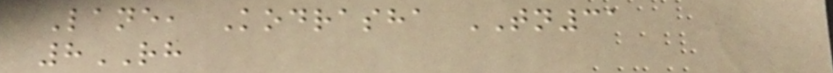Lane, Kodrasha TN31
8RH
